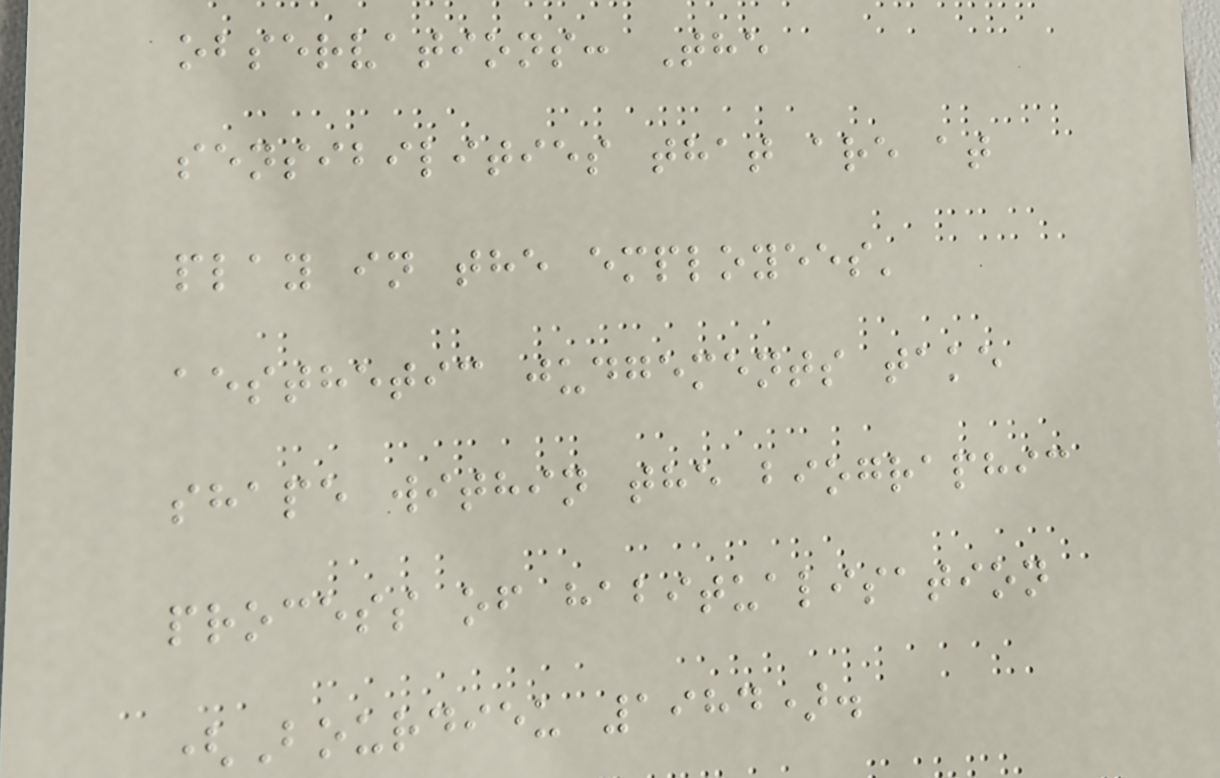observations: The
sensibilities that are at
play in the employees'
aesthetic judgements take
shape within the biographic
process of habitualisation
(Bourdieu 1984).
